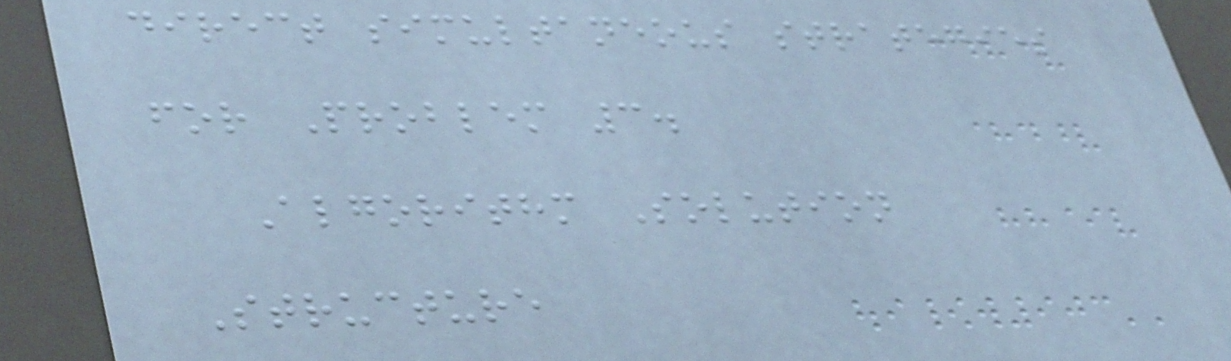direct simultaneous strategies
for Problem 3.
Algorithm Solution
Structure
